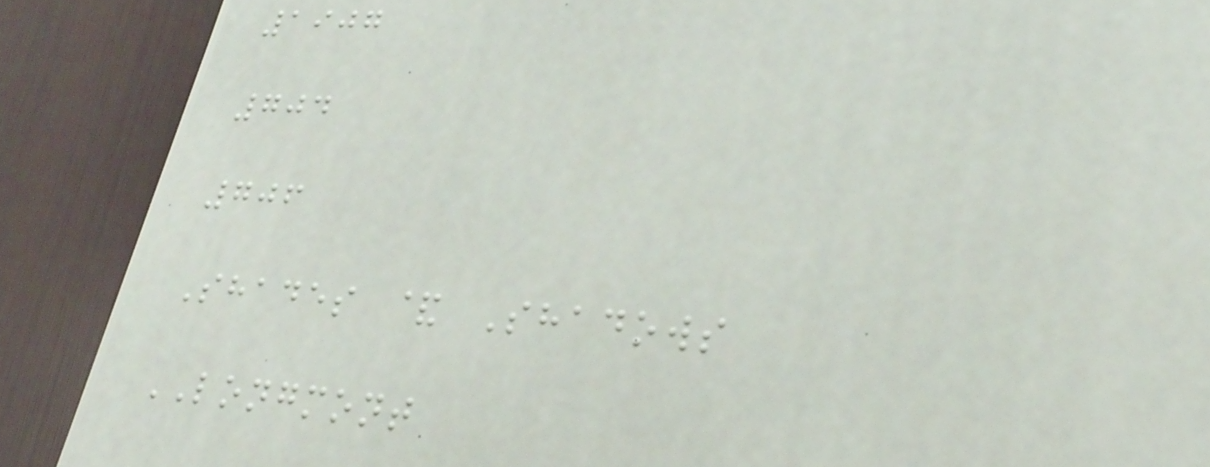1907
704
706
Shades & Shadows
LONGMONT
